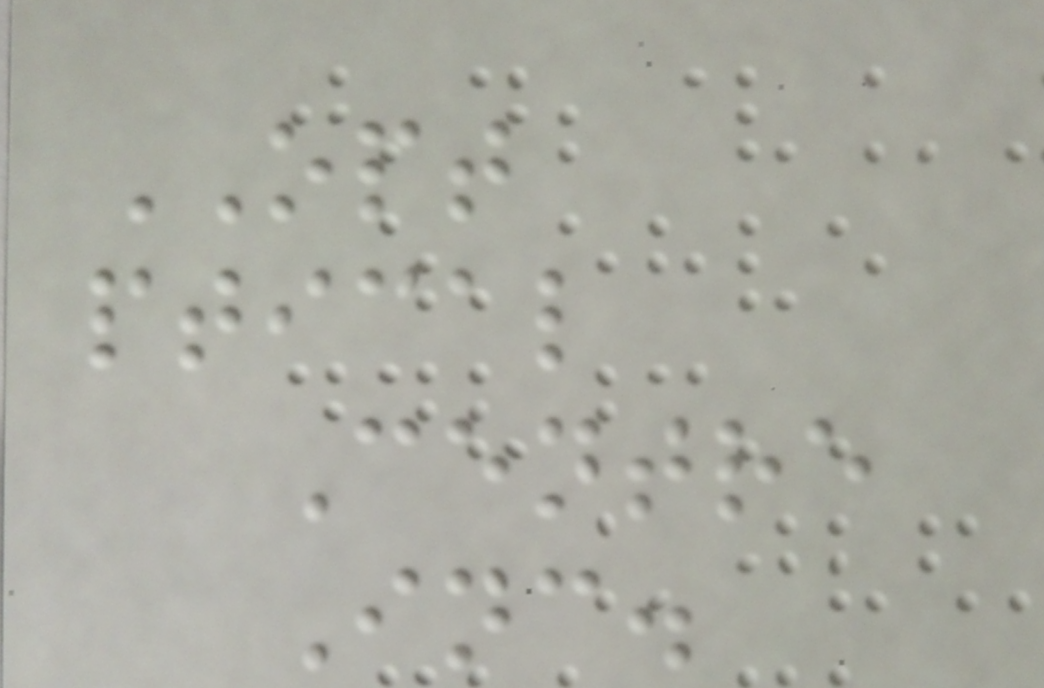OPT
ptical
Centre
Inc.
